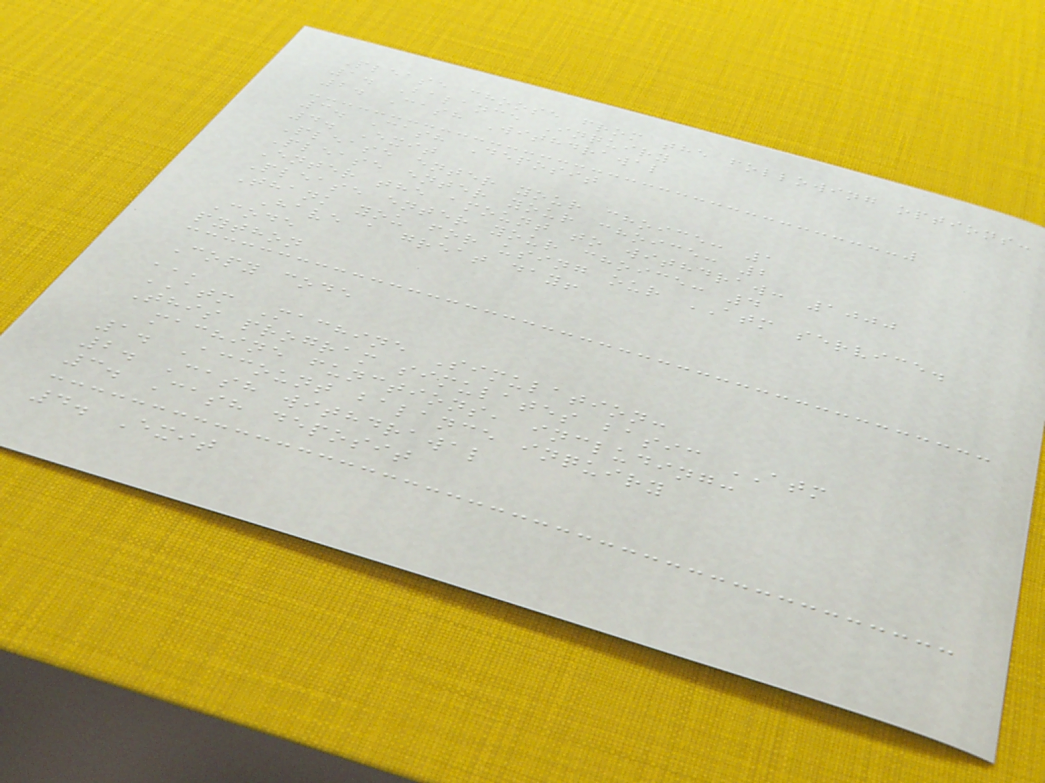Please choose from the following options:
1. Balance Inquiry
2. Cash Withdrawal
3. Cash Deposit
4. Exit
Please enter your choice: 1
Please enter your choice: 2
Enter the amount to withdraw: 1000
Please enter your choice: 4
Thank you for using our ATM service.
Have a great day!
Code
python
Copy code
'''
ATM Machine Simulation:
This program simulates basic ATM
machine functions, including:
1. Account balance inquiry
2. Cash withdrawal
3. Cash deposit
4. Exit
